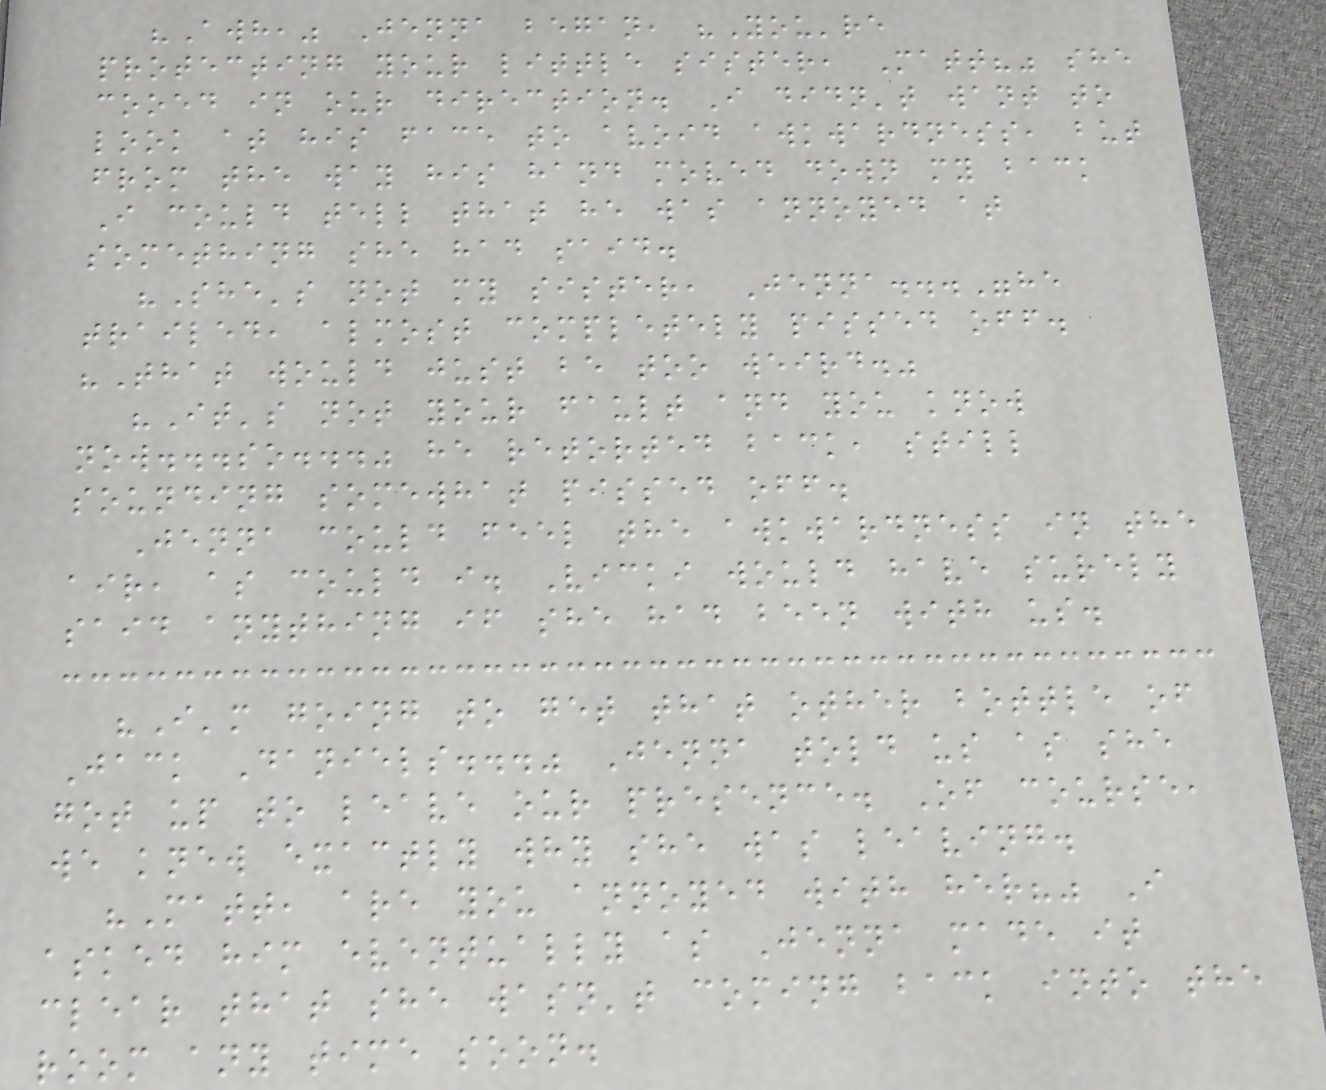"Awh," Jenna began, "You're
protecting your little sister, Matt?" she
cooed in our direction. I didn't want to
look at his face to avoid awkwardness, but
from the way his hand moved down my back
I could tell that he was annoyed at
something she had said.
"She's not my sister, Jenna..."he
trailed, almost completely pissed off.
"That would just be too weird."
"It's not your fault and you know
now...so..." he retorted back, still
sounding somewhat pissed off.
Jenna could feel the awkwardness in the
air, as could i. Vicki would have surely
said anything if she had been with us.
"I'm going to get that other bottle of
Jack Daniels..." Jenna told us as she
got up to leave our presence. Of course,
we knew exactly why she was leaving.
"Matt, are you annoyed with her?" I
asked him eventually as Jenna made it
clear that she wasn't coming back into the
room any time soon.
